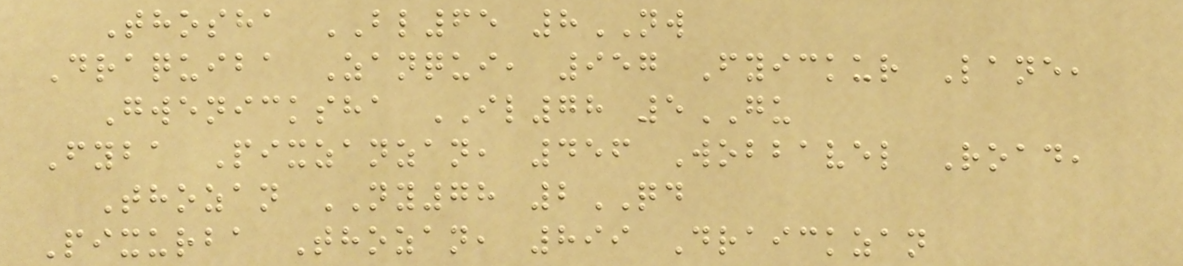Thosha BL65 8NW
Draquiba Zanqui, 957 Fyickur Lane,
Gwenicksha IL78 5GU
Fyba Pixzanzan, 456 Wobbavel Road,
Thozan NY78 2QD
Pixurba Thozan, 899 Draickzan
